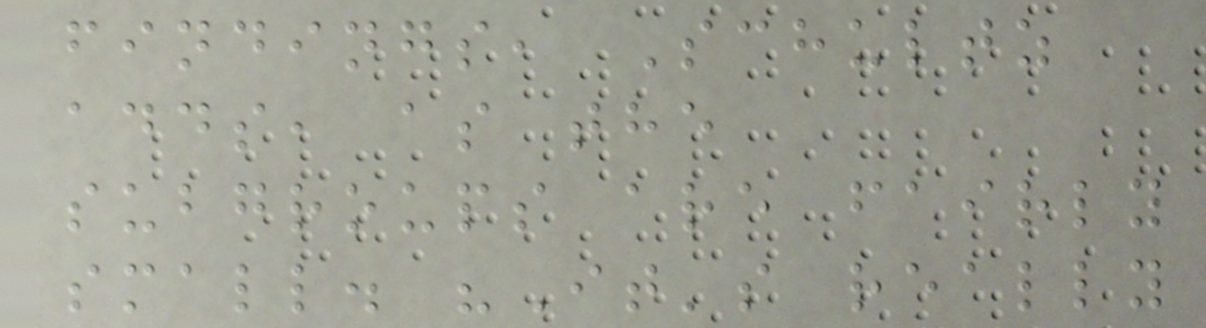findings, Schultz
adds, as the
subgroups are fairly
small. "It's really
